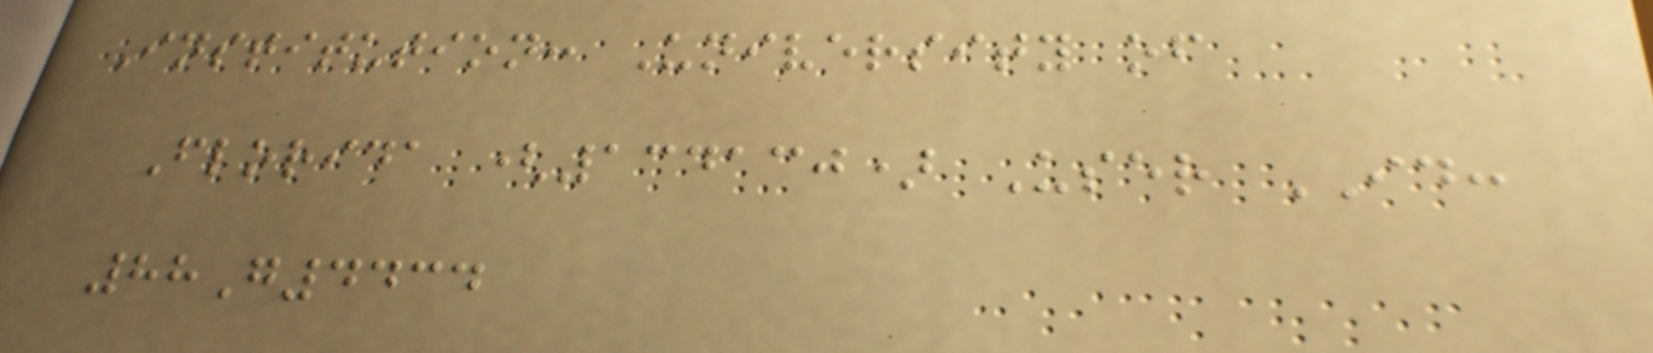Institution: University of
Florida (134130) User ID:
88G4434
